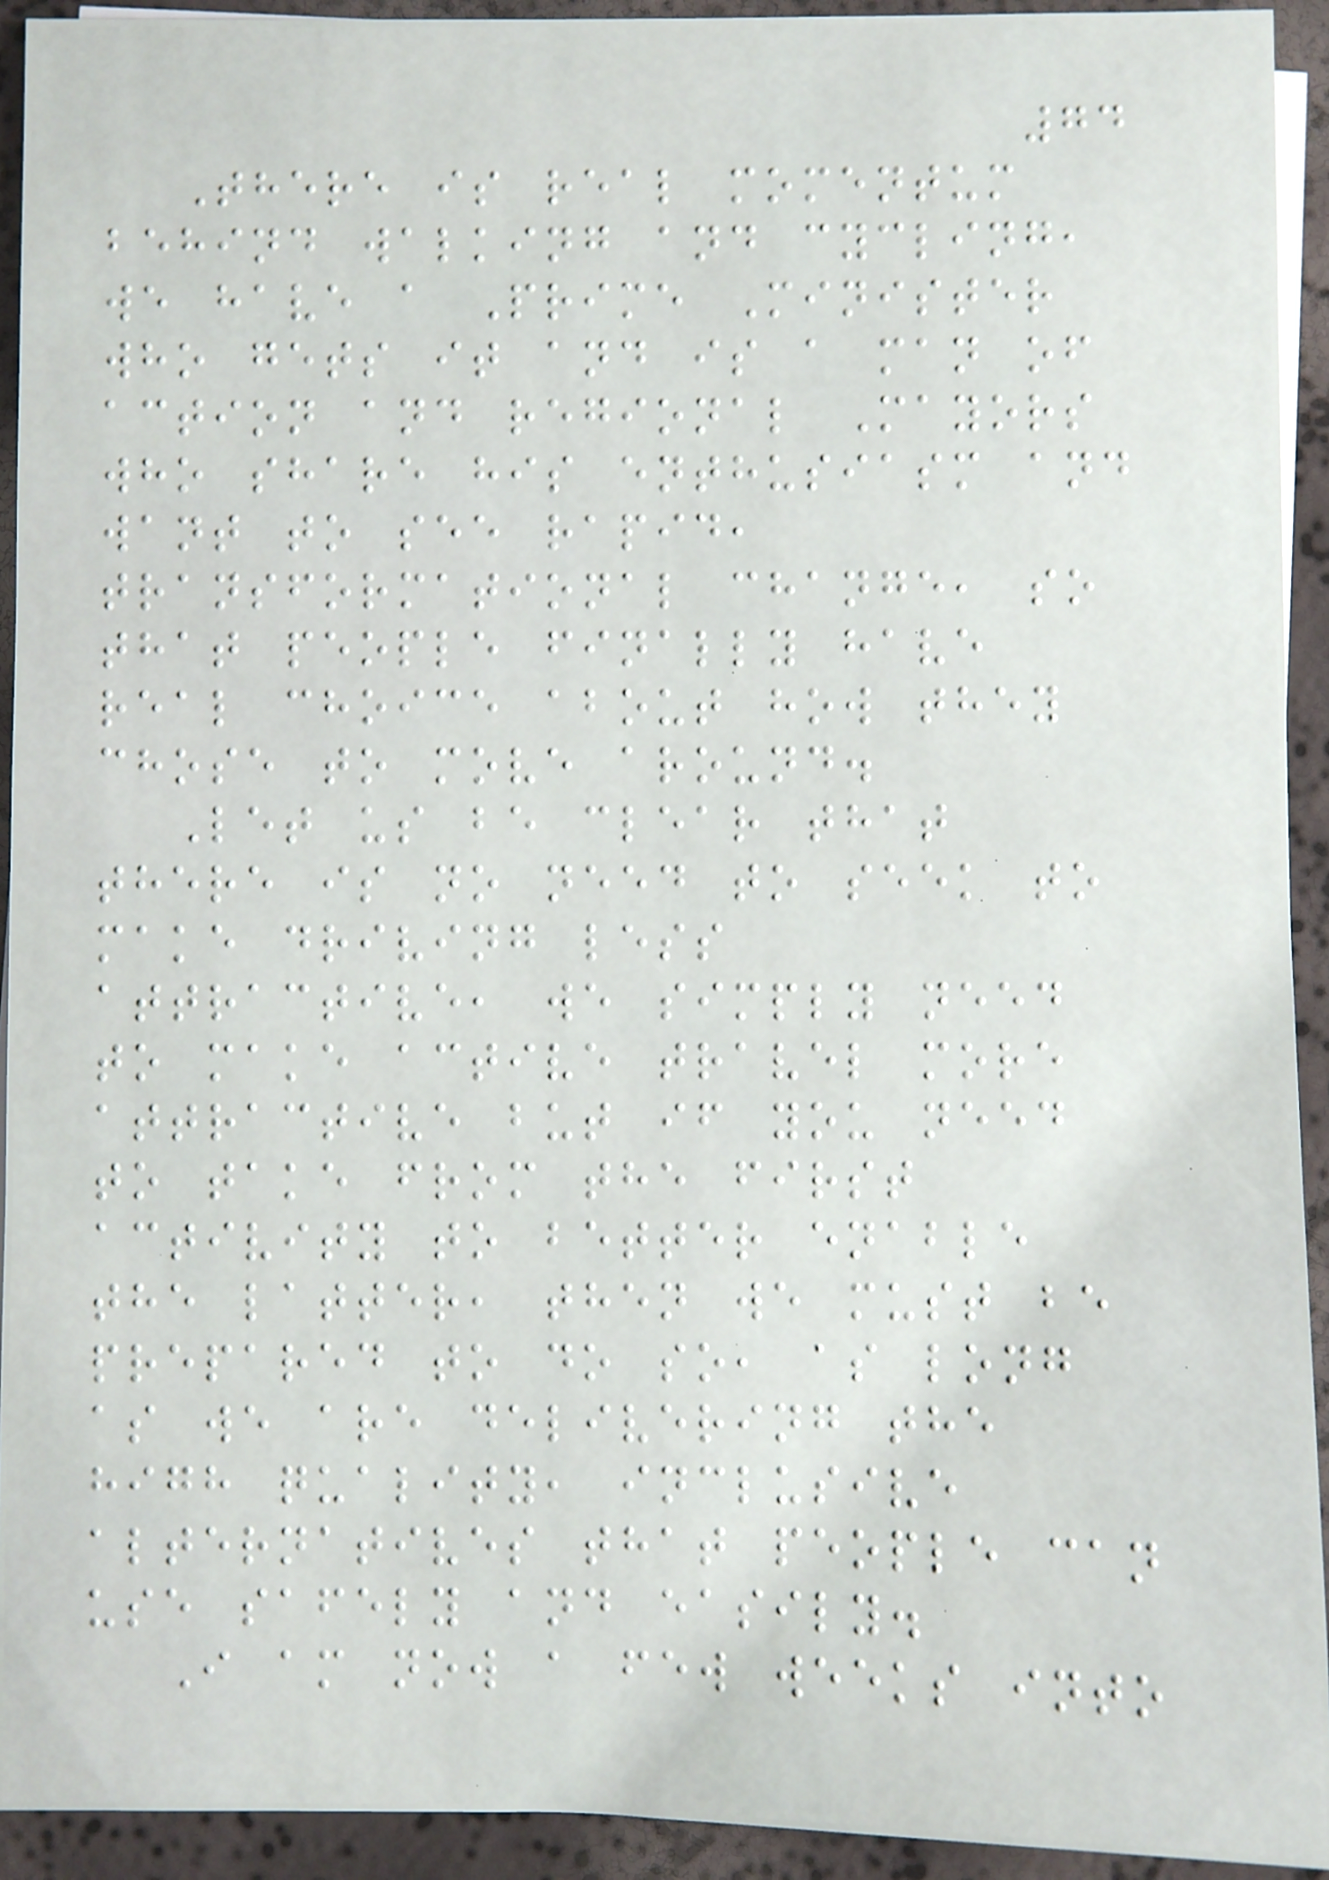74
There is real momentum
behind walking and cycling,
we have a Prime Minister
who gets it and is a man of
action and regional Mayors
who share his enthusiasm and
want to see rapid,
transformational change, so
that people finally have
real choice about how they
chose to move around.
Let us be clear that
there is no need to seek to
make driving less
attractive, we simply need
to make active travel more
attractive but if you need
to take from the first
activity to better enable
the latter, then we must be
prepared to do so, as long
as we are delivering the
high quality, inclusive
alternatives that people can
use safely and easily.
I am now a few weeks into
